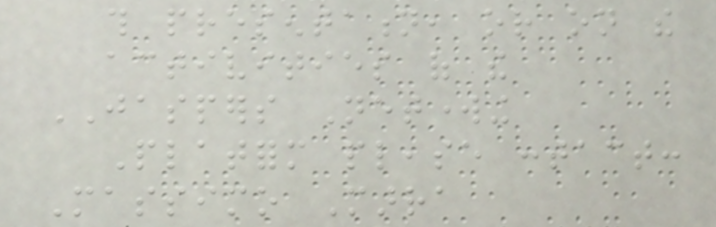this presentation, or on the
activities of the
JASPERS Networking
Platform please contact:
Massimo Marra
